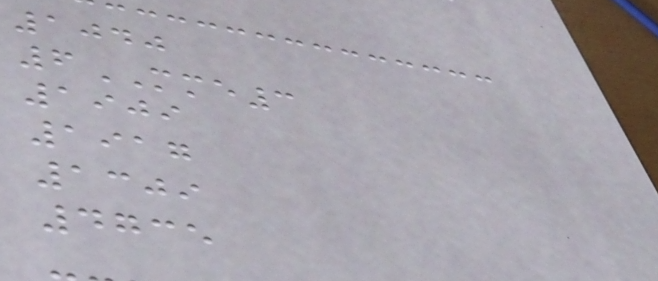1040
6MME3
1909
1917
1309
4735
